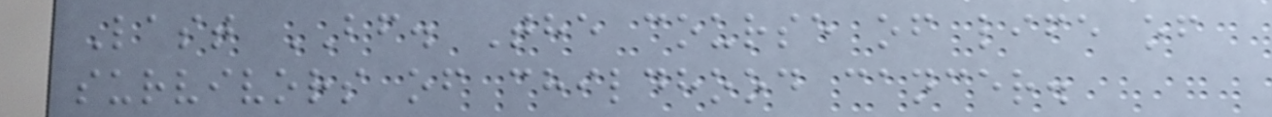Last BF. The course of life of
survivors of childhood cancer.
